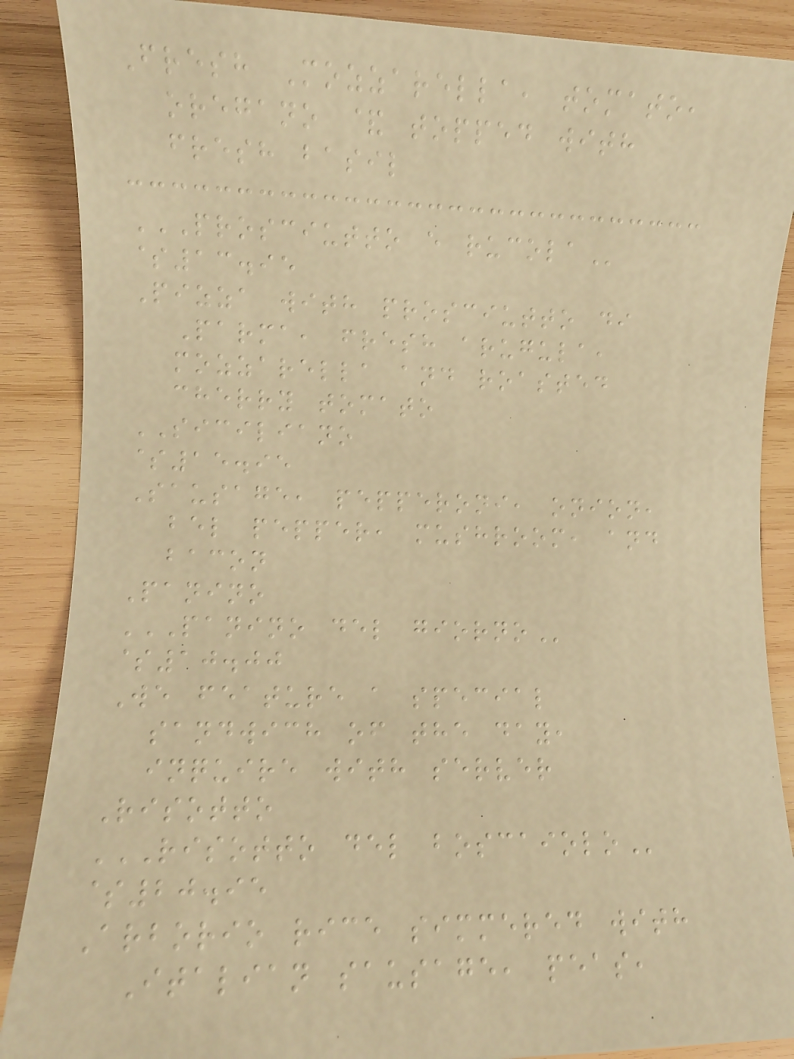Fresh Mozzarella, tomato,
oregano & topped with
fresh basil
PROSCIUTTO E RUCOLA
$13.95
Pizza with prosciutto di
Parma, fresh arugula,
mozzarella and roasted
cherry tomato
SICILIANO
$15.95
Sausage, pepperoni, onion,
bel pepper, mushroom, and
bacon
Panino
PANINO DEL GIORNO
$10.00
We feature a special
sandwich of the day,
inquire with server
Risotto
RISOTTO DEL BOSCAIOLO
$20.95
Arborio rice simmered with
Italian sausage, peas,
